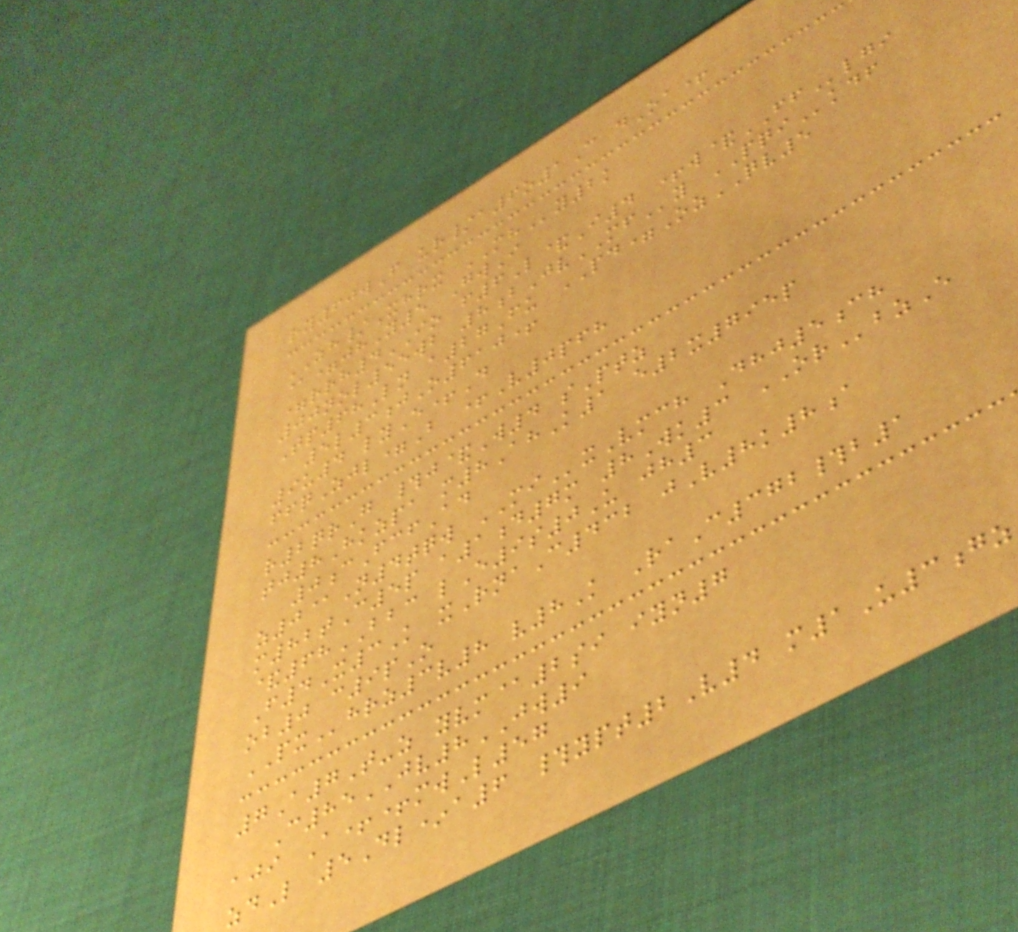ry60wF ur/a6o1C dOa+
ZH/Xhrx MHy2k
@=jhY5 GwI
=rrh4IO f6L&I4 +w&FFlgi
00nol55wb 8bJvMFy PQIkdf
Tp68Ln a27Fu PD=OzQV5
5l3jO610+
9u4 lyE+D
ffqZjl=B +V0pfh
r2qrG #j&W4 sPtz
tj8Hkzpa m8AhK1 e2x795p
0cFcfAd
z0@N4tqw MIxVmch Dhj5ch
m82tC5p a1d7m 8Wk3 ORbzE
&68BBC lE9s0U jh3
F4X3K xRnaC432 jV8k8a
ob0 c9pO
PXhrz3v8 v8K RaC372#b1
7A7T-z yvm@2si iyn7
C85JV8JW9
aji A++mwL57
zdL 5Dl*a6 #ypt2V4 m1U3gz
